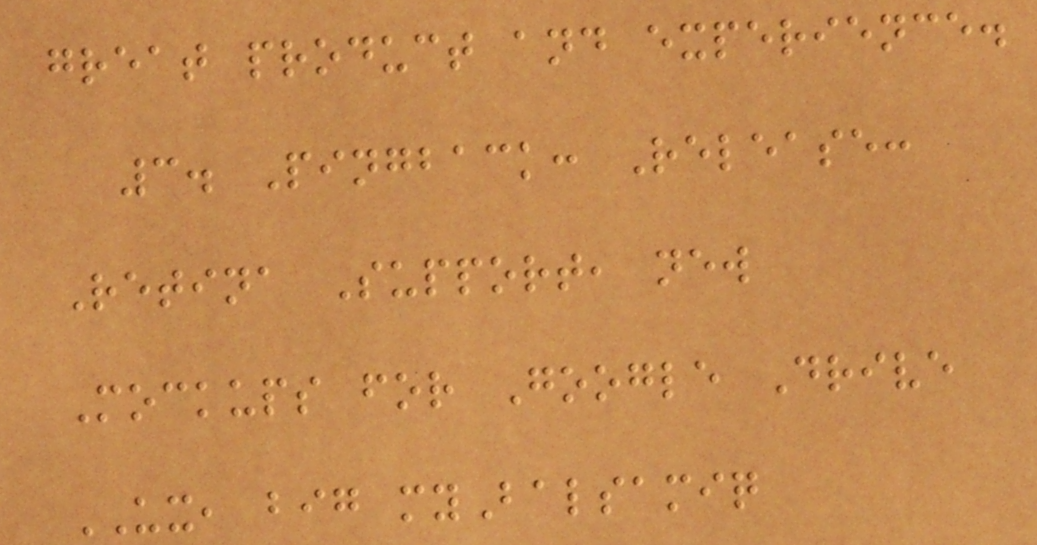great product and experience.
3. Pingback: Release:
Retina Support, new
Mockups for Google Drive
UX, big myBalsamiq
